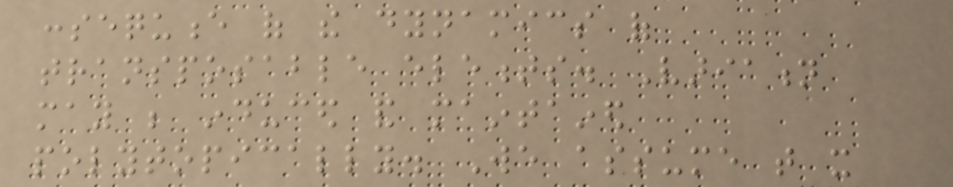consequence of the dynamics of
transposable elements. Variation
may be induced and maintained
polytopically. We assume that it
